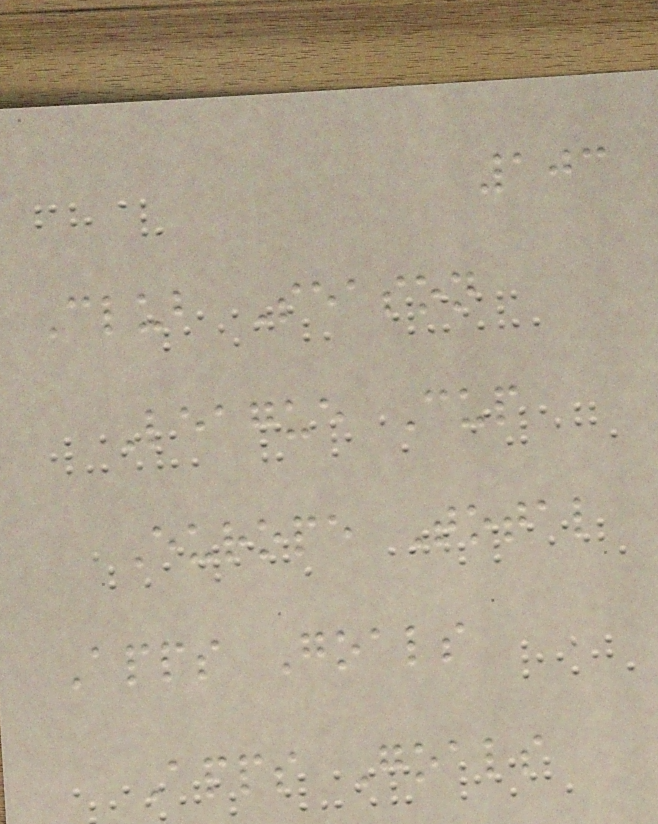103
Club Season
League Cup
Europe Total
Apps Goals
Apps Goals
